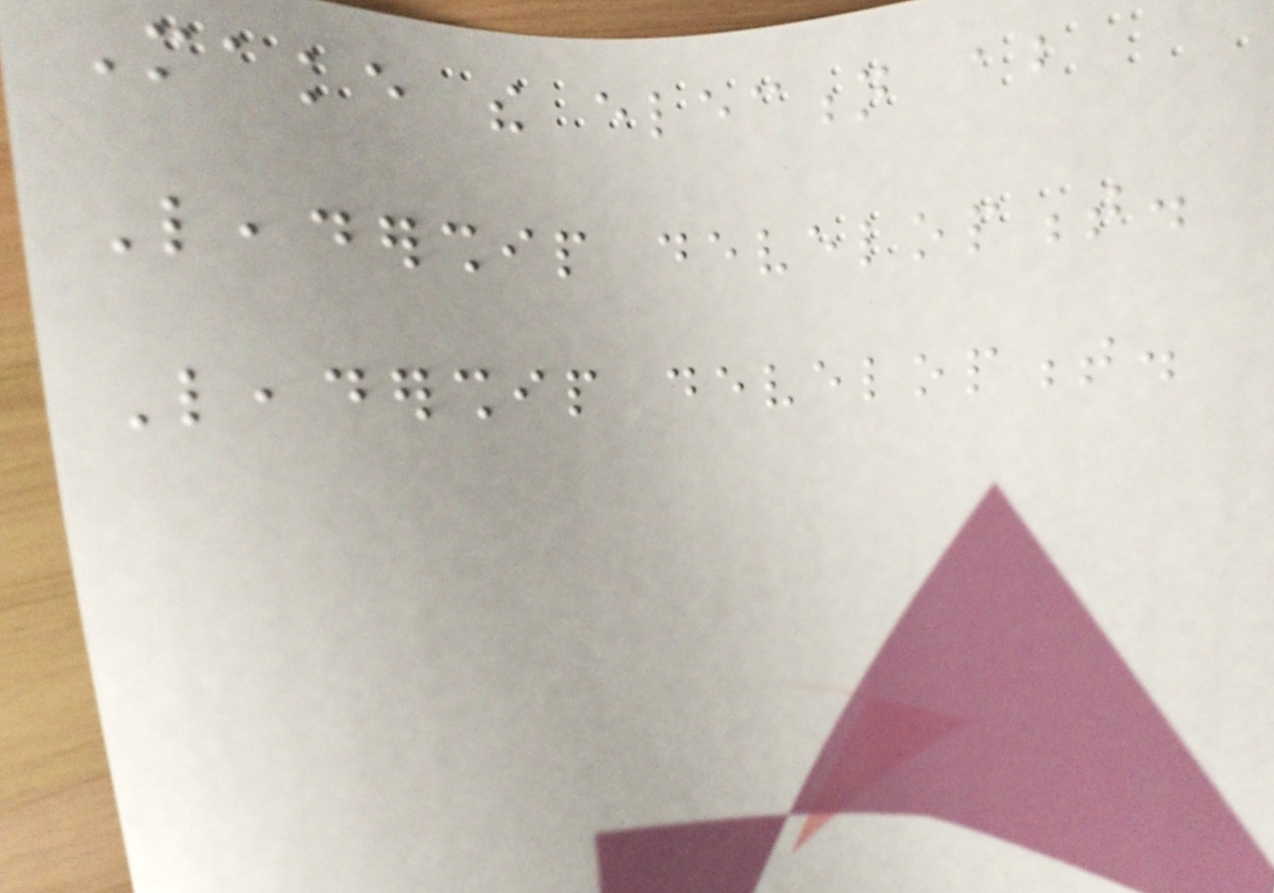Make the election about
Leadership development.
Leadership development.
